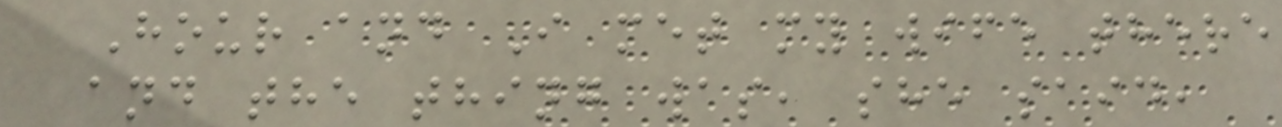Hour and I met my wife there
and the thing was, she said,
